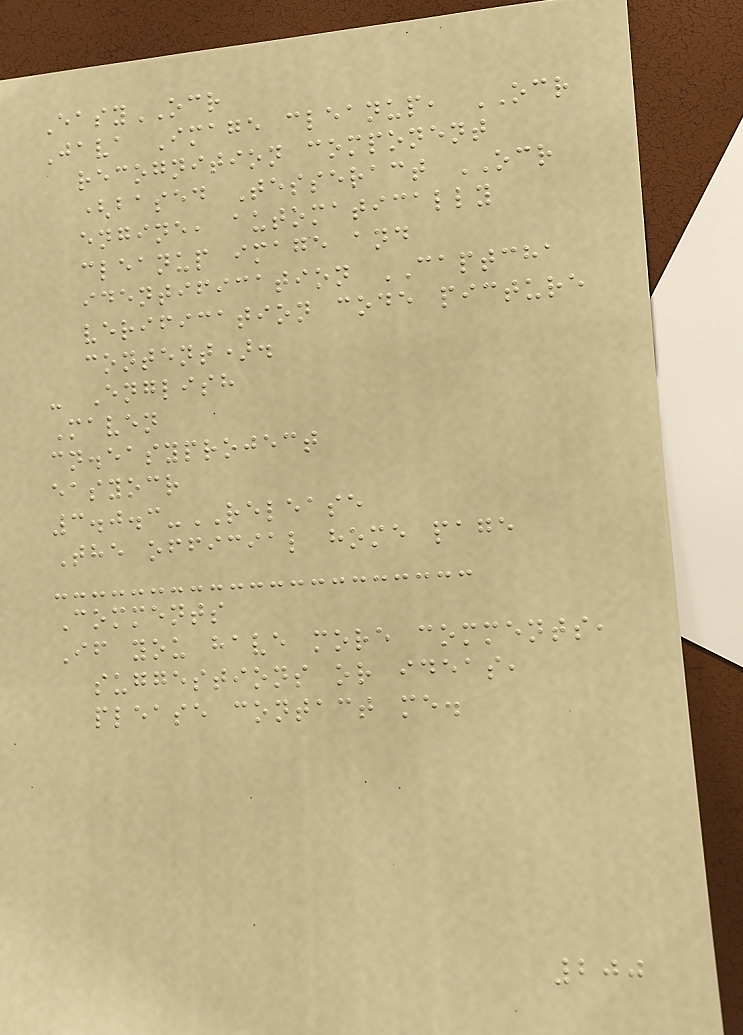EasyOCR
Java Image cleanup, OCR
recognition component
(based Tesseract OCR
engine, automatically
cleanup image and
identification CAPTCHA
verification code picture
content).
- English
Maven
cn.easyproject
easyocr
3.0.3-RELEASE
The official home page
Comments
If you have more comments,
suggestions or ideas,
please contact me.
200
